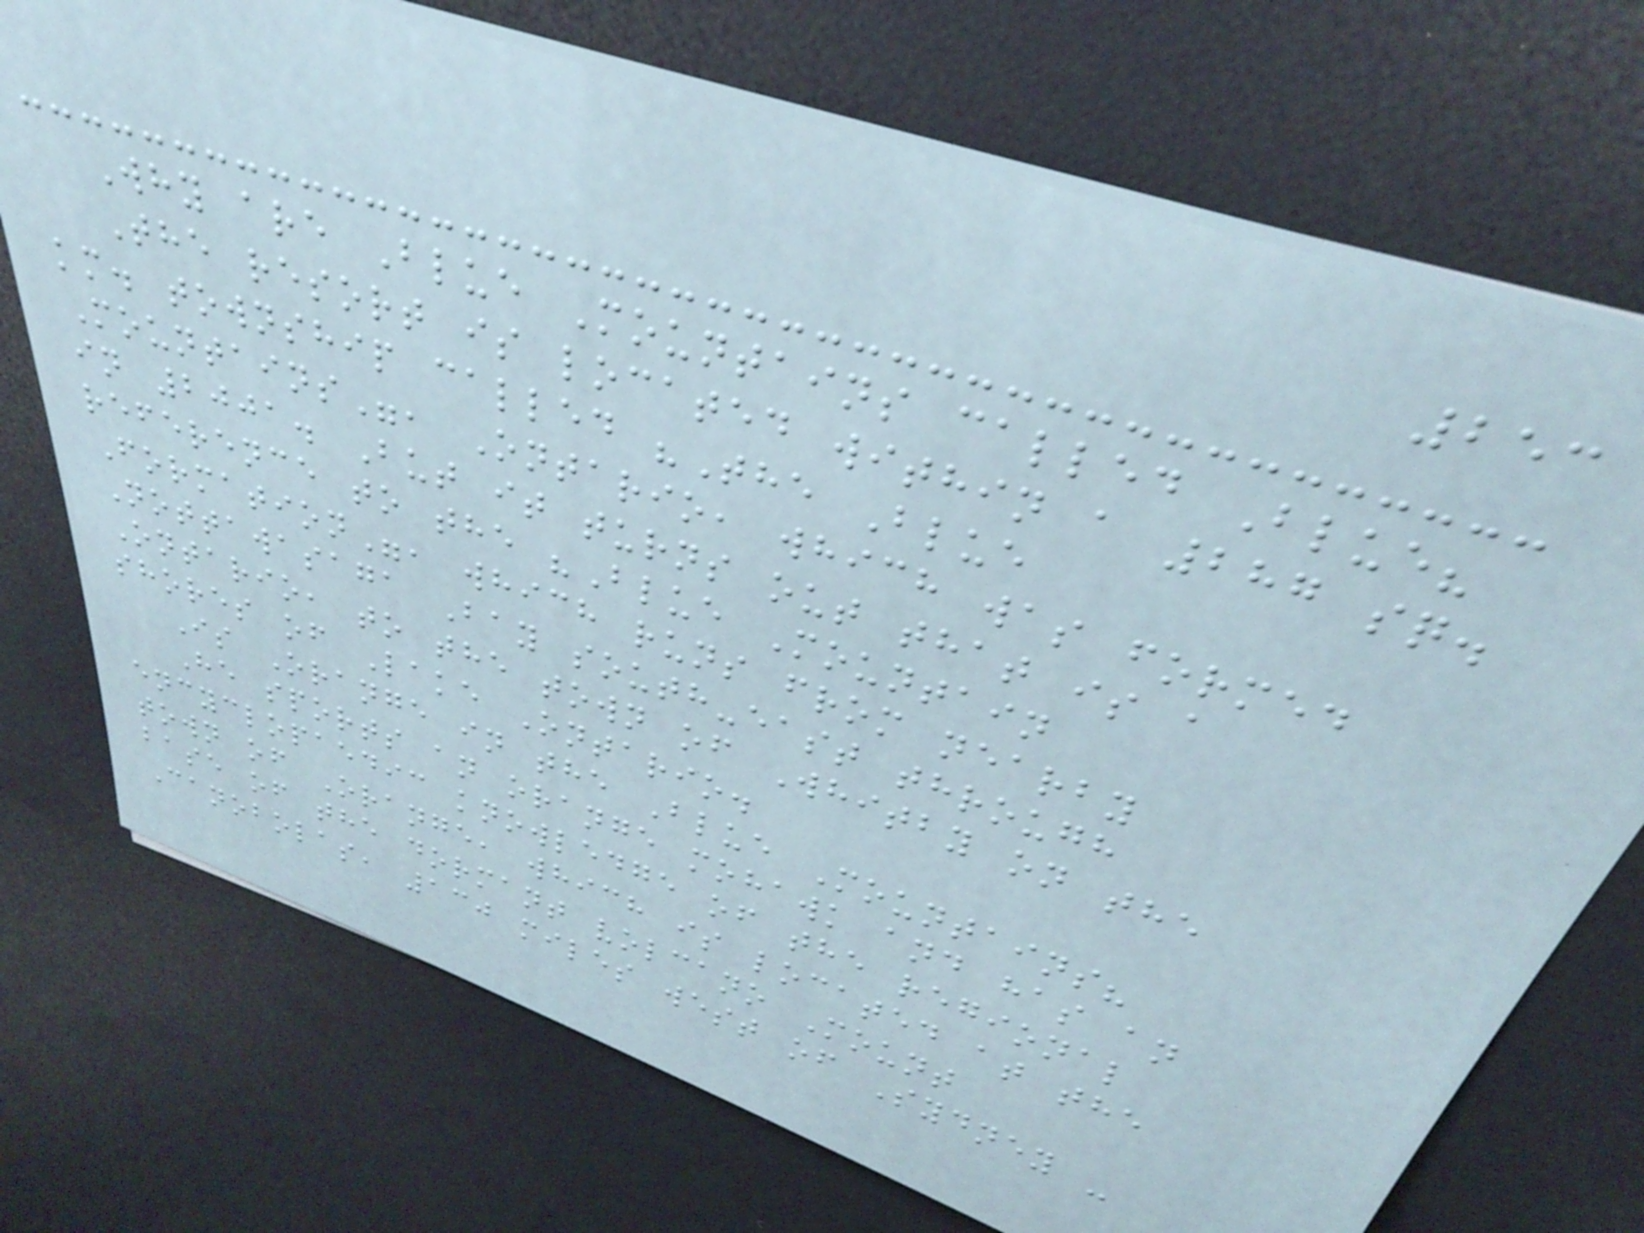253
Why are Blue Mountains called Blue?
The resort is located within a 287 sq.
km. township called "The Blue
Mountains", Ontario, which was formed
in 2001. But it turns out that is a
reference to the "Blue Mountain
Formation", which runs from nearby
Nottawasaga Bay south-east through
Ontario, to the town of Whitby on the
shores of Lake Ontario.
Is Orange in the Blue Mountains?
He sports an orange mohawk and has an
encyclopaedic knowledge of the regional
town of Orange, which is located at the
base of the dormant volcano Mount
Canobolas, 130 miles west of Sydney -
